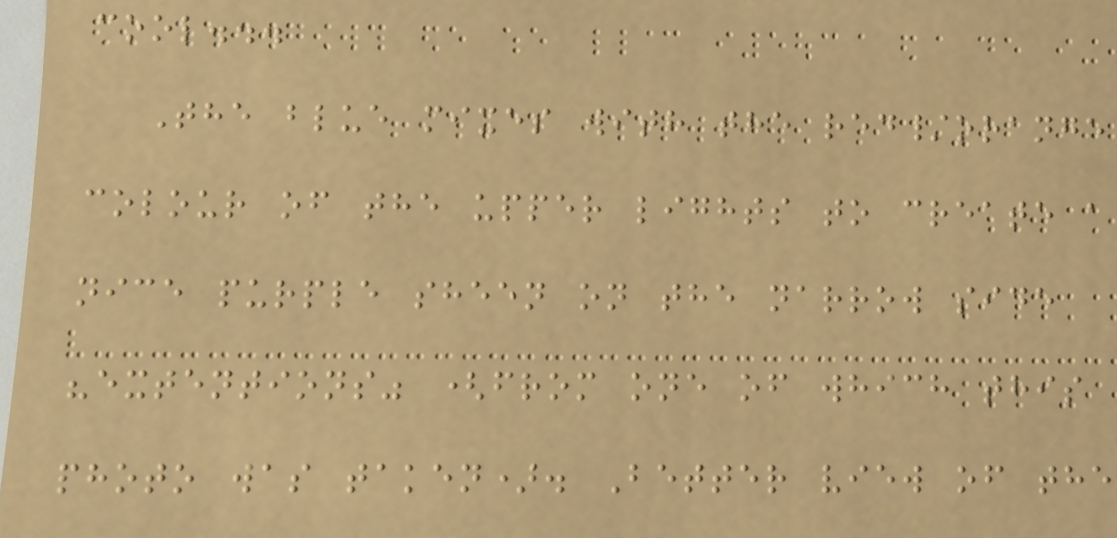cool...
The blue mixes with the red/orange
colour of the upper lights to create a
nice purple sheen on the narrow side
"extentions" (from one of which this
photo was taken). Better view of the
